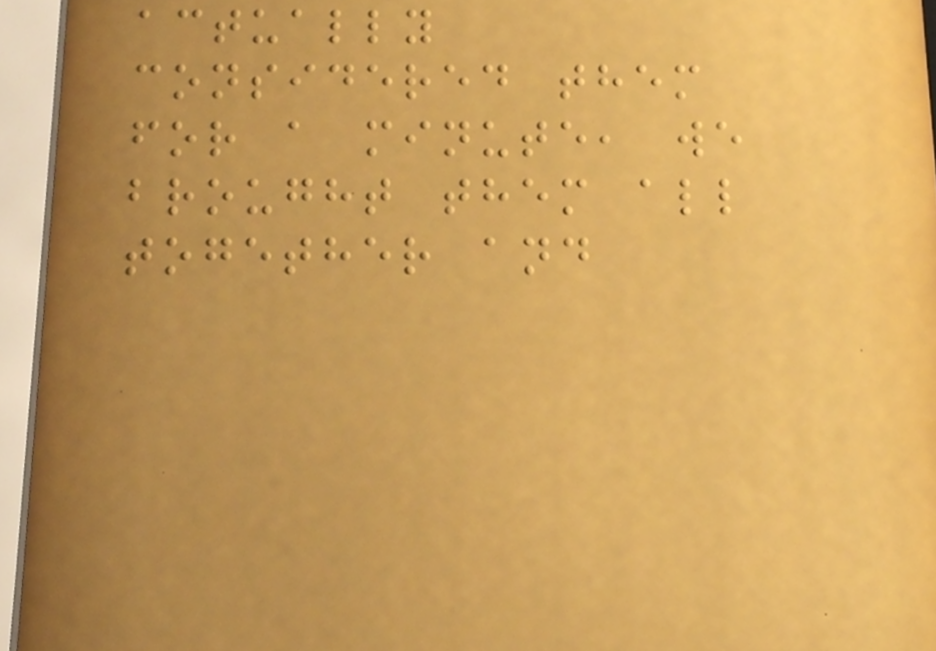actually
considered them
for a minute, we
brought them all
together and
